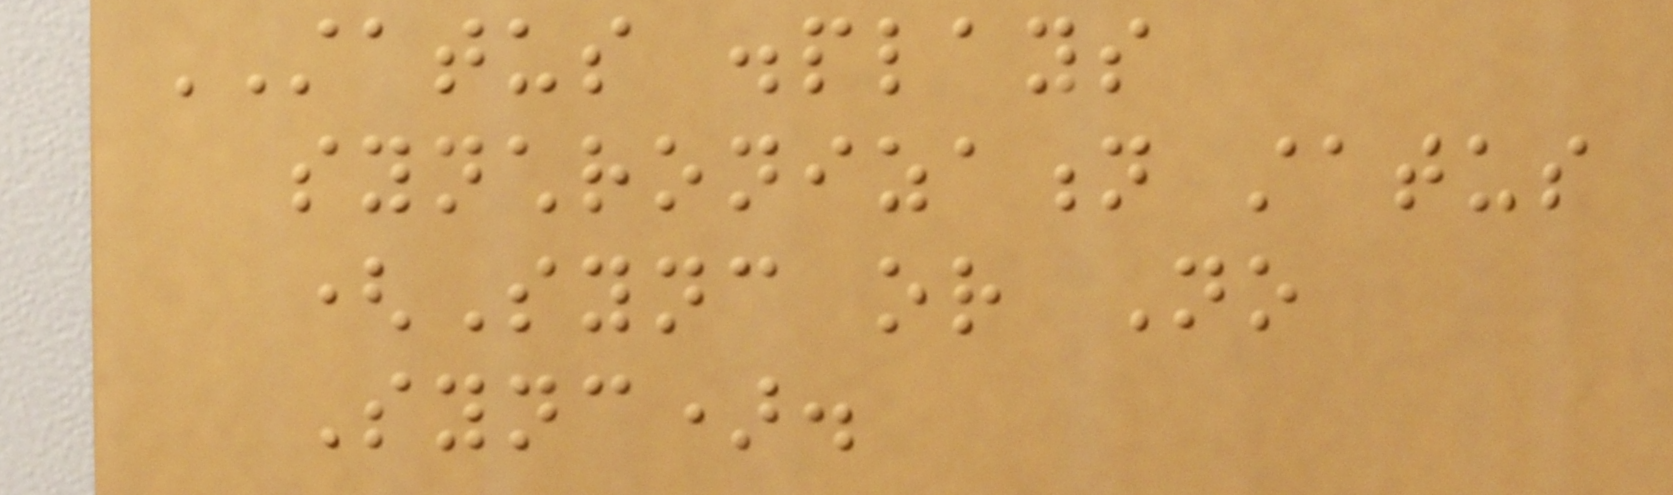STATUS displays
synchronization status
(Sync or No
Sync).
